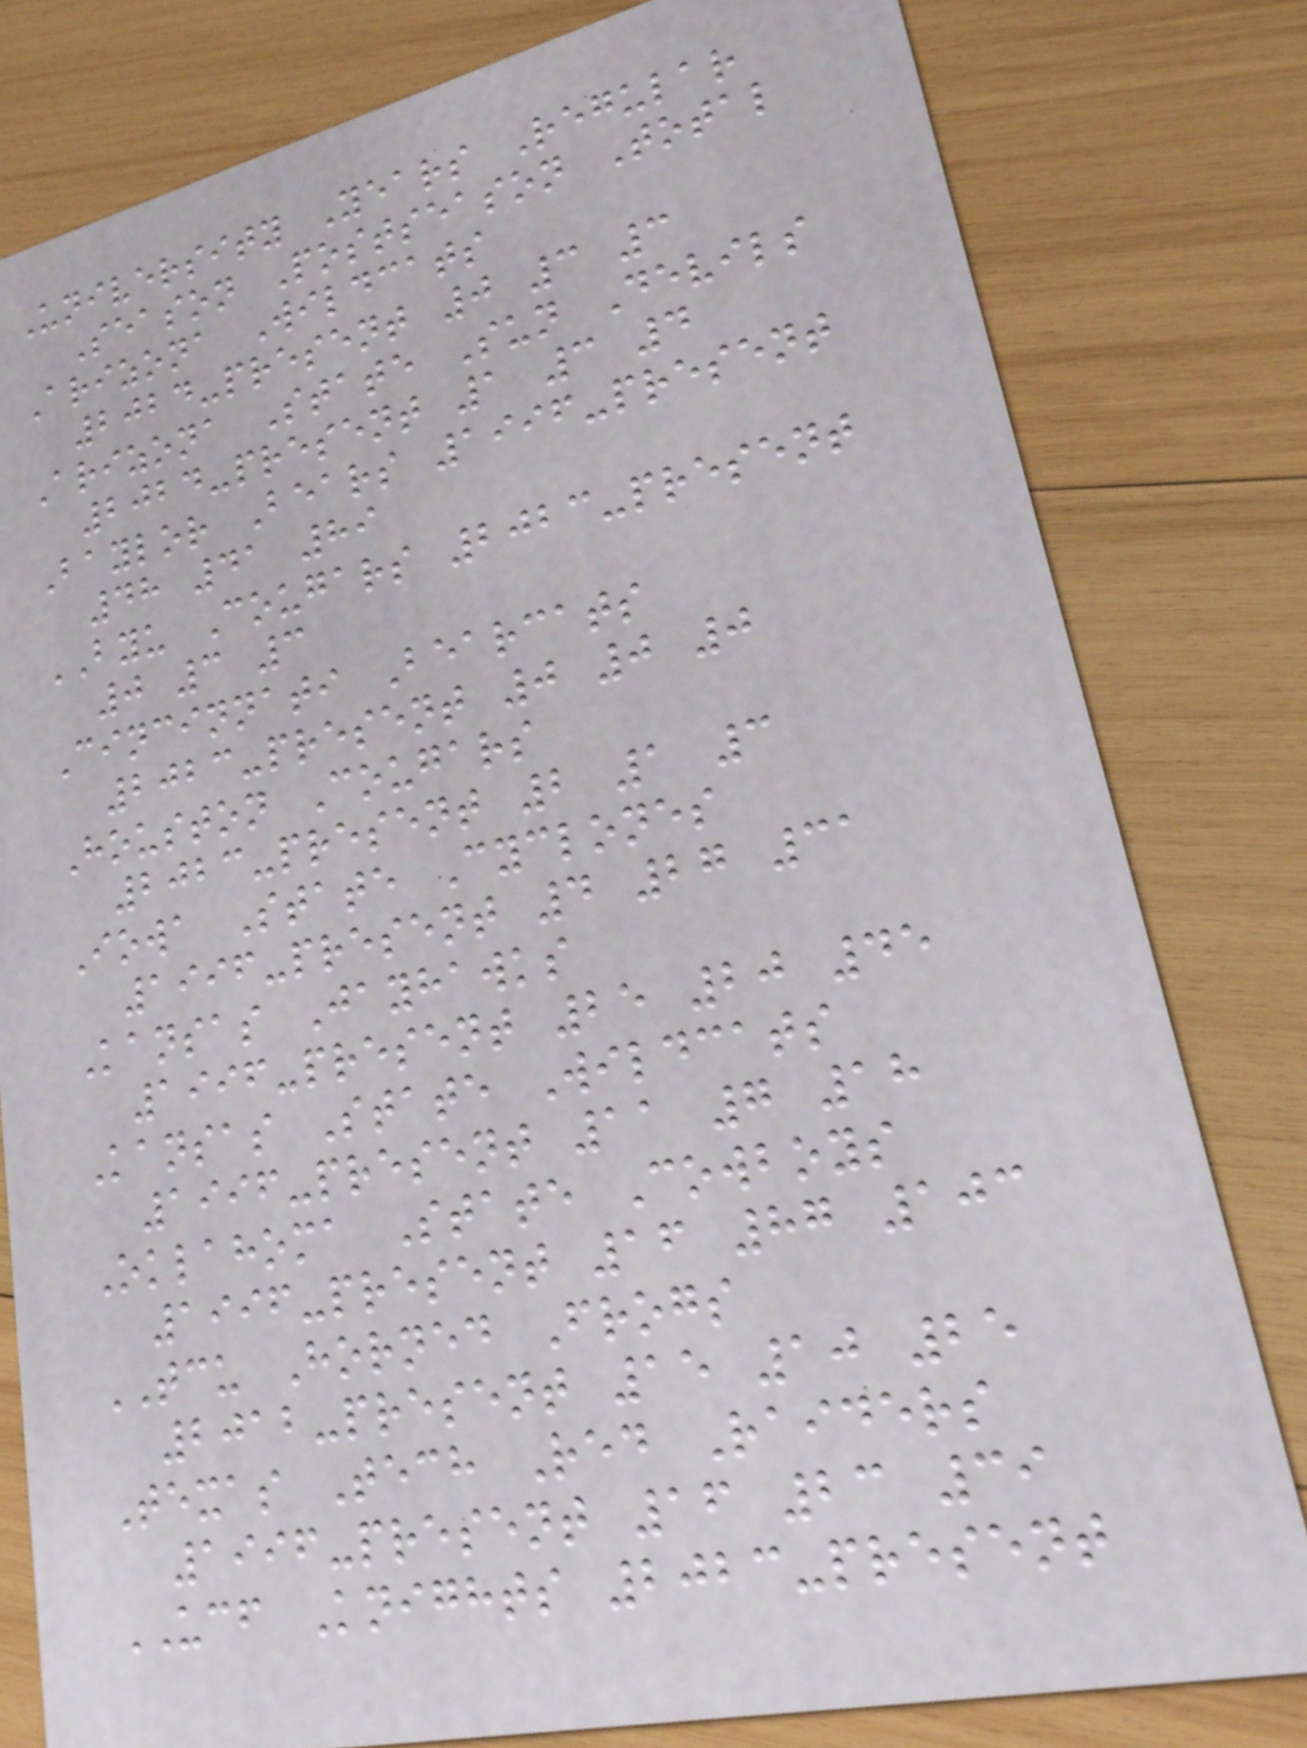University Years Regular
Season Postseason Total
Arizona Wildcats
2024-present 0 3 3
Arizona State Sun Devils
2024-present 1 3 4
Baylor Bears 1996-present
48 41 89
BYU Cougars 2023-present
0 3 3
Cincinnati Bearcats
2023-present 0 0 0
Houston Cougars
2023-present 2 1 3
Iowa State Cyclones
1996-present 4 27 31
Kansas Jayhawks
1996-present 25 20 45
Kansas State Wildcats
1996-present 11 7 18
Oklahoma State Cowboys
1996-present 16 87 103
TCU Horned Frogs
2012-present 15 10 25
Texas Tech Red Raiders
1996-present 16 23 39
UCF Knights 2023-present
